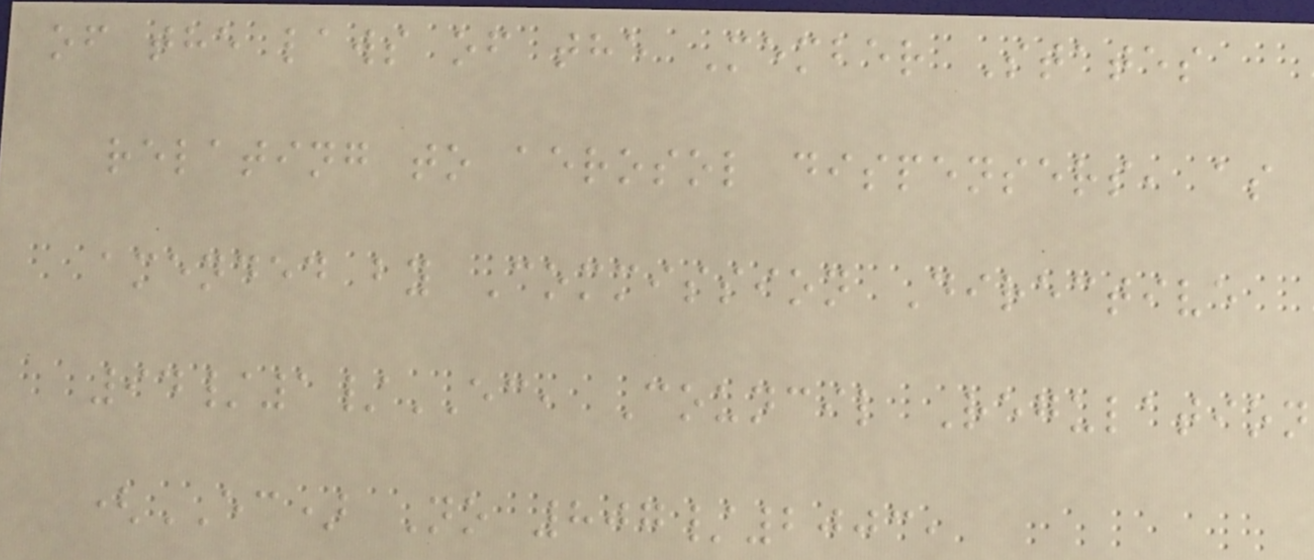of the laws of the Member States
relating to aerosol dispensers, as
amended by Commission Directive
94/1/EC, Council Regulation
(EC) No 807/2003,
